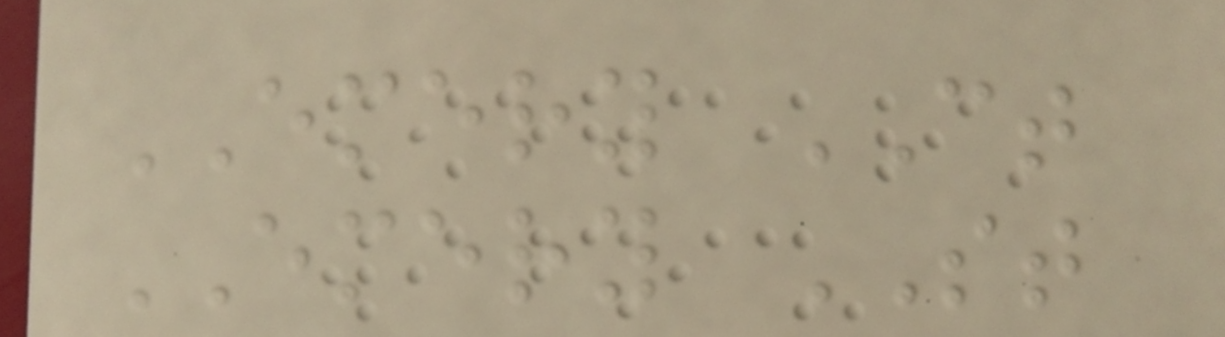EMERY CT
EMERY ST
